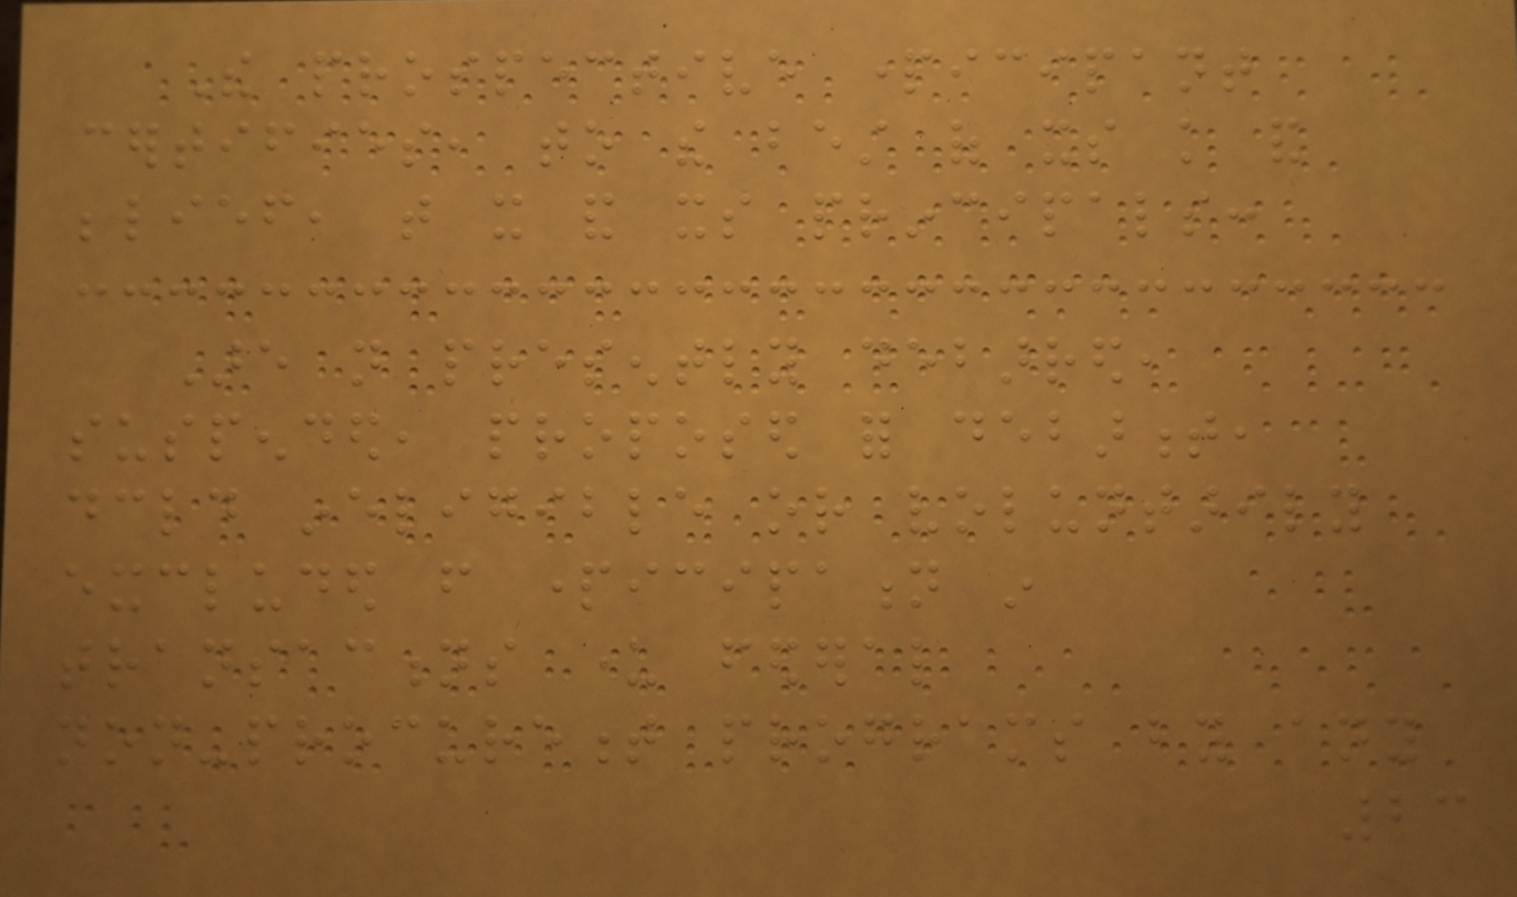The prospective participant
certifies, to the best of its knowledge and
belief, that it and its principals:
Are not presently debarred,
suspended, proposed for debarment,
declared ineligible or voluntarily
excluded from participation in
transactions under federal
non-procurement programs by any
23
